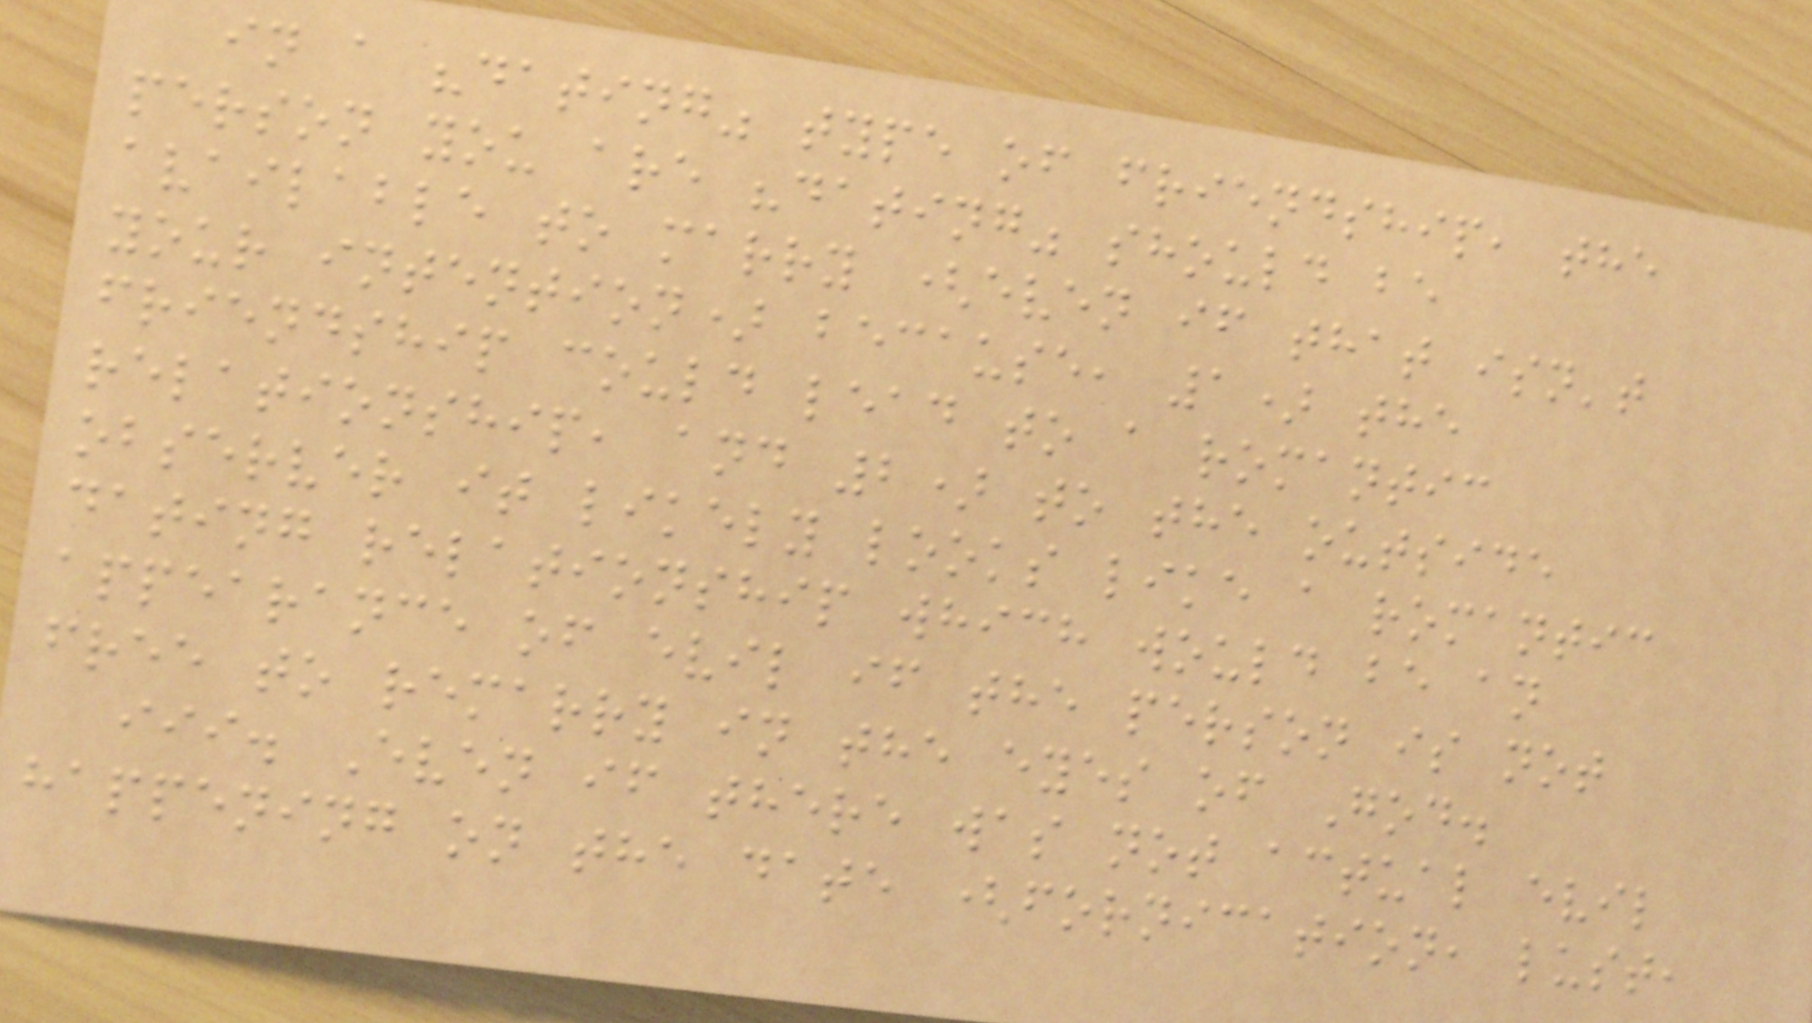in a "dating" type of friendship, the
person you are "dating" should be
available to marry (even if that isn't
your intention) because, 1) the
friendship could lead to a romantic
relationship, and 2) to the outside
observer it likely looks like a romantic
dating relationship which would be an
appearance of evil if the person is not
free to remarry in the eyes of God.
iii. Even if there was not actual evil
happening on the date (fornication, lust,
